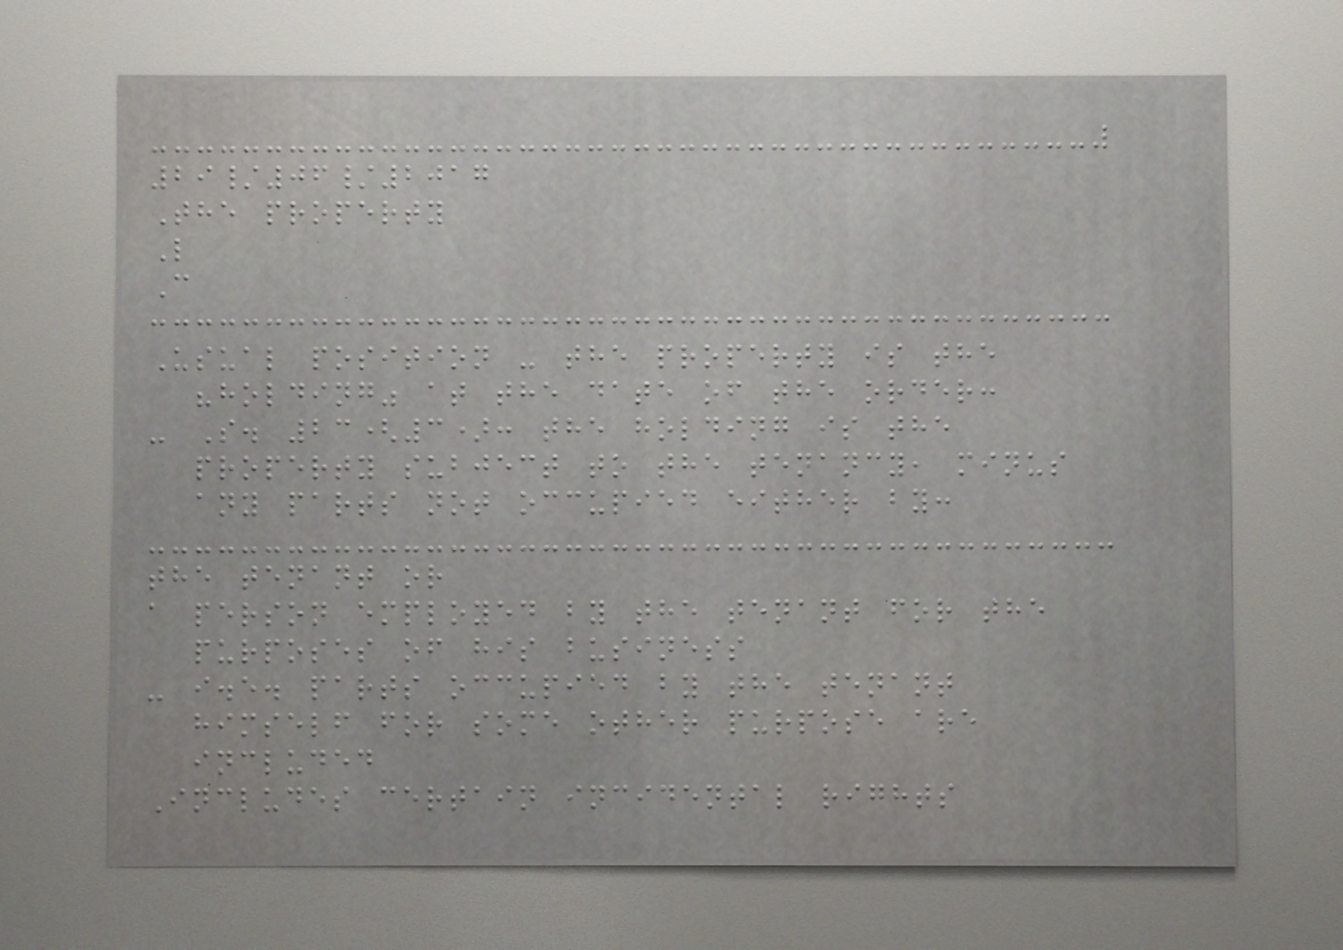29/06/2017
The property
L
C
Usual position - the property is the
"holding" at the date of the order:
- S. 23(3): the holding is the
property subject to the tenancy, minus
any parts not occupied either by:
the tenant or
a person employed by the tenant for the
purposes of his business
- i.e. parts occupied by the tenant
himself for some other purpose are
included
Includes certain incidental rights
